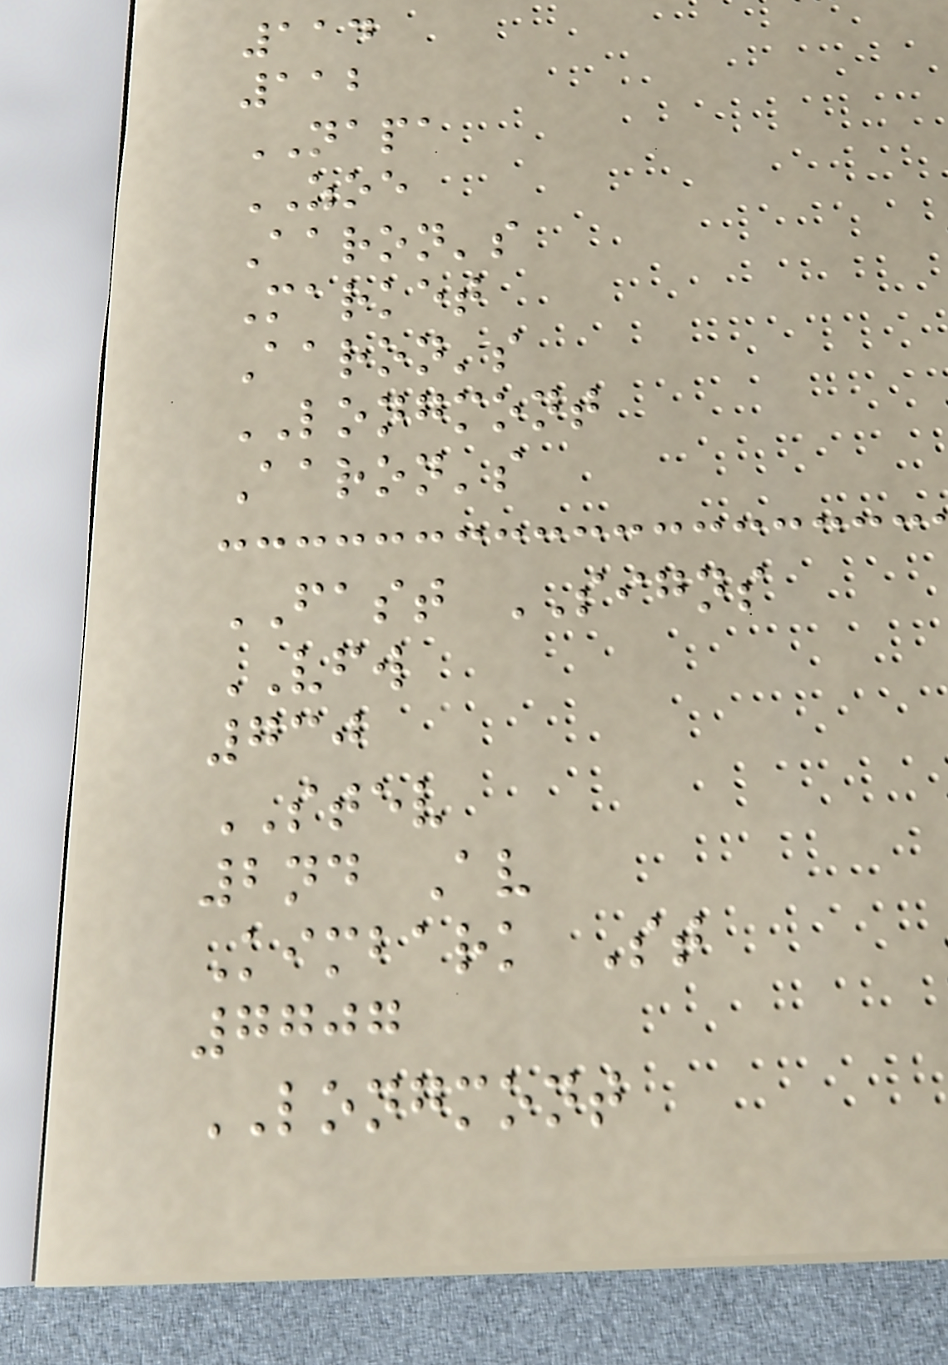114
112
NAPA
ZOE
Aaron's
Market
Aaron's
LONGMONT
Aaron's
FAST SIGNS
VFW
730
STEV
2nd Av
Kimbark St
7707
LONGMONT
